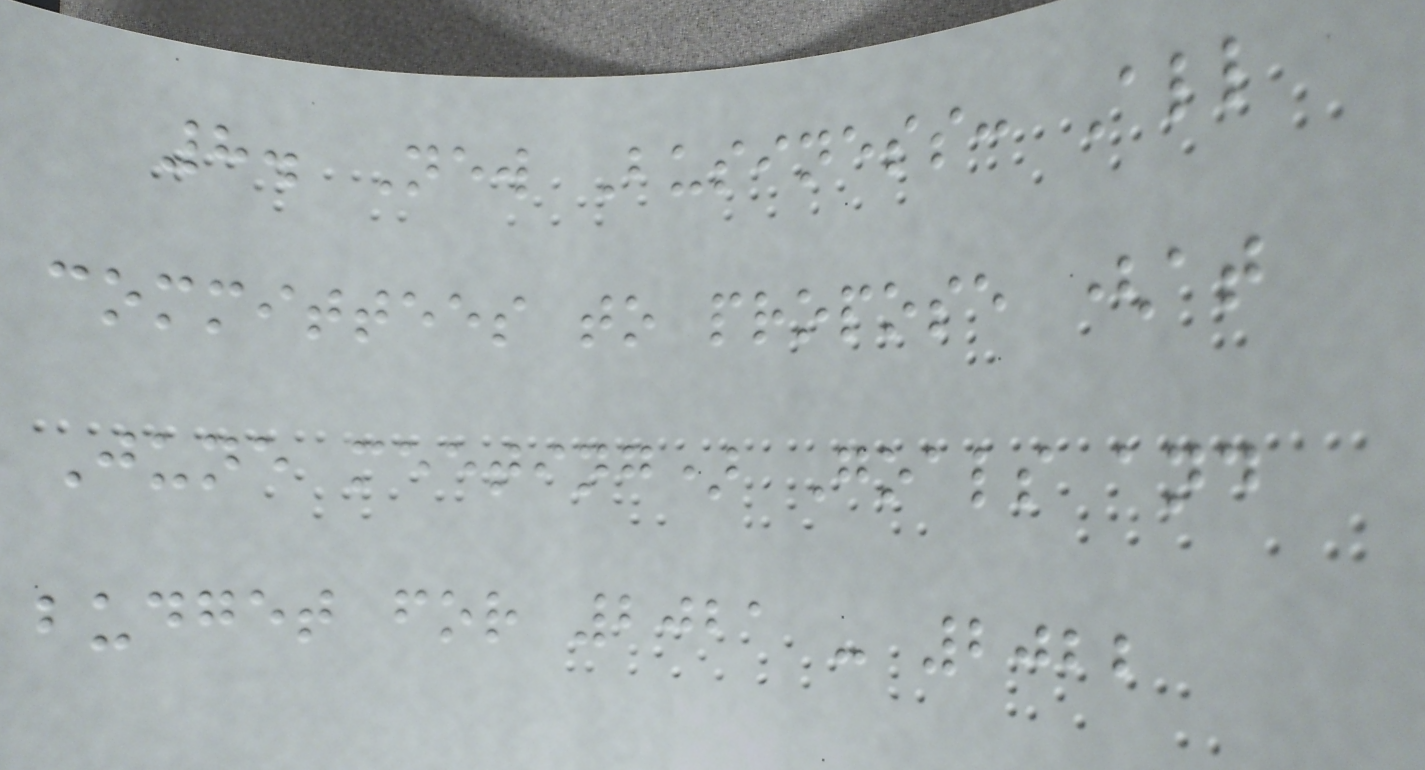8. New Business: All
committees to propose (at
June meeting) Goals and
budget for 2021 - 2022
